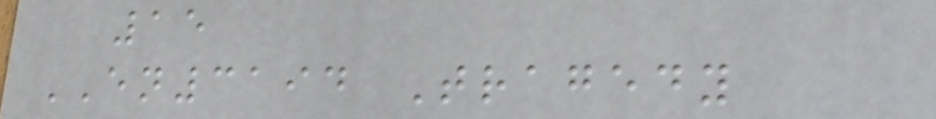15
EN3194 Tragedy
